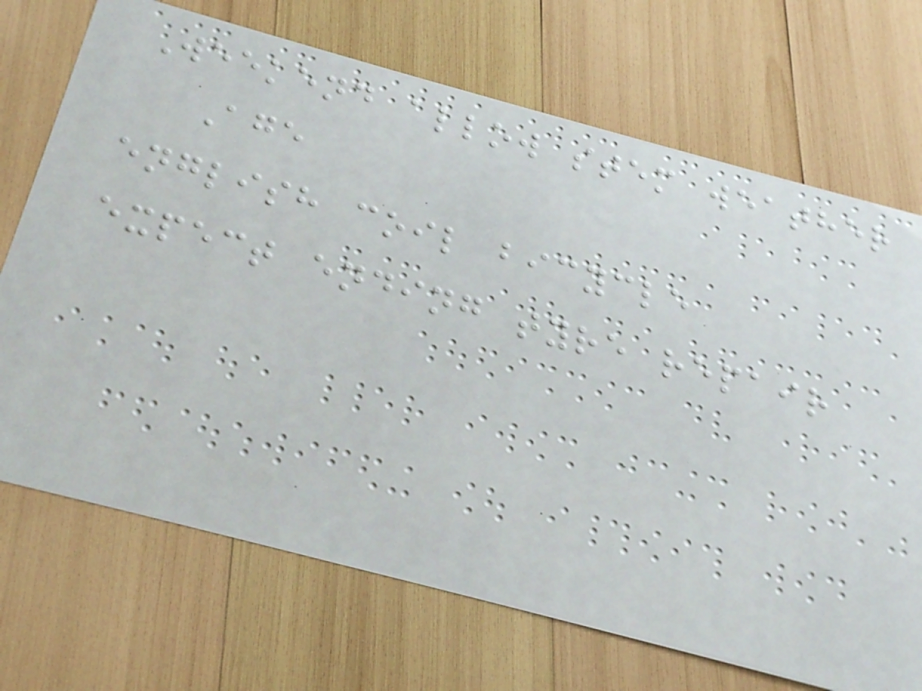Weekend allow stem weather
Age
english coil bicycle
expect ending tyre repair
